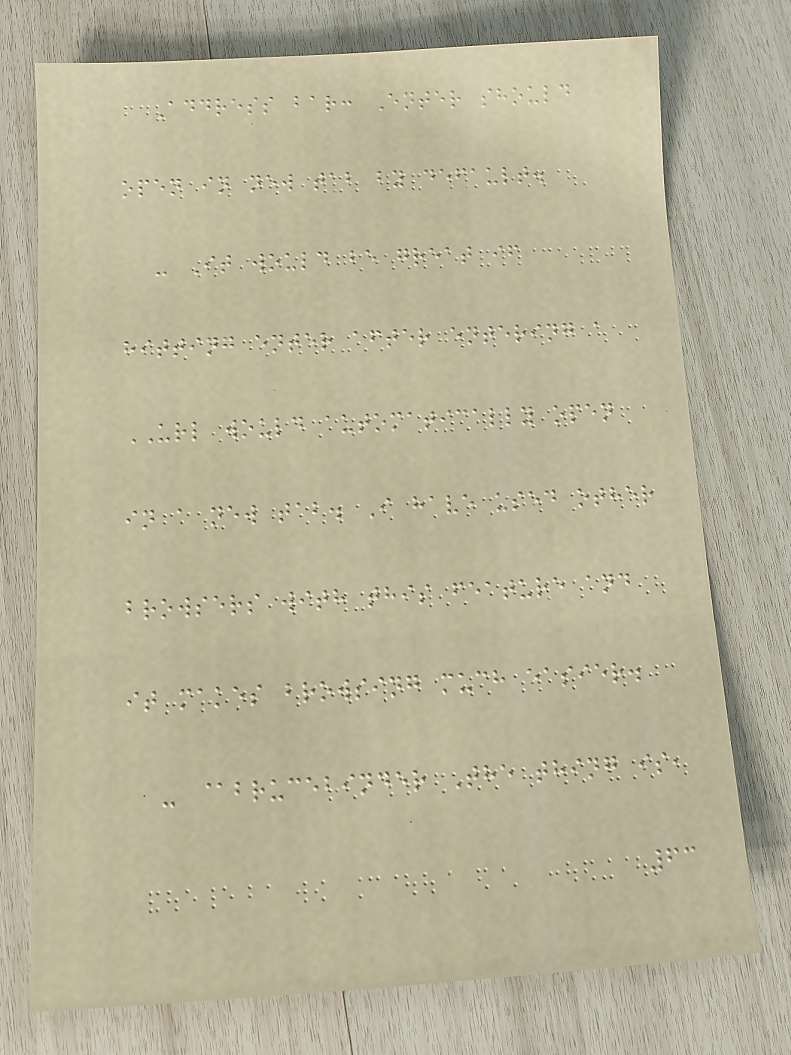Address bar: Enter should
open in new tab by default.
- It would be great if
hitting enter after entering a
URL would automatically open
in a new tab. I have used other
browsers with this feature and
it makes browsing much easier.
- @brucebinder The thing is,
63
